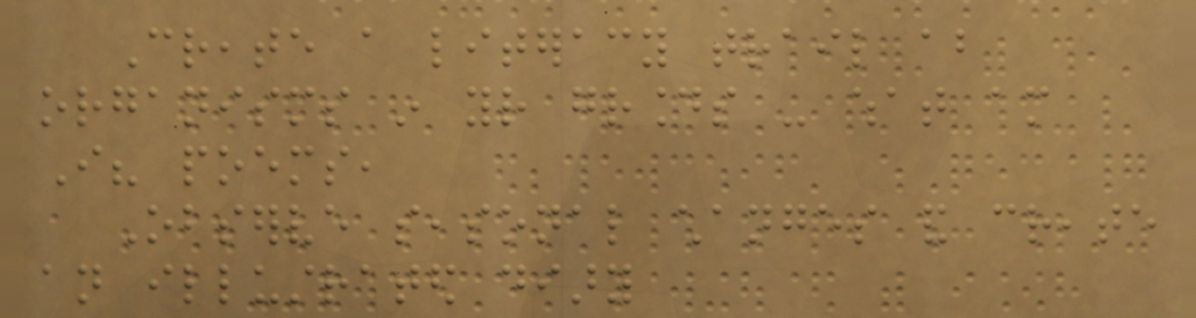Create a literacy trail about
organisms in your grounds - what am
I? poems,
Observe seasonal changes and create
an illustrated diary
